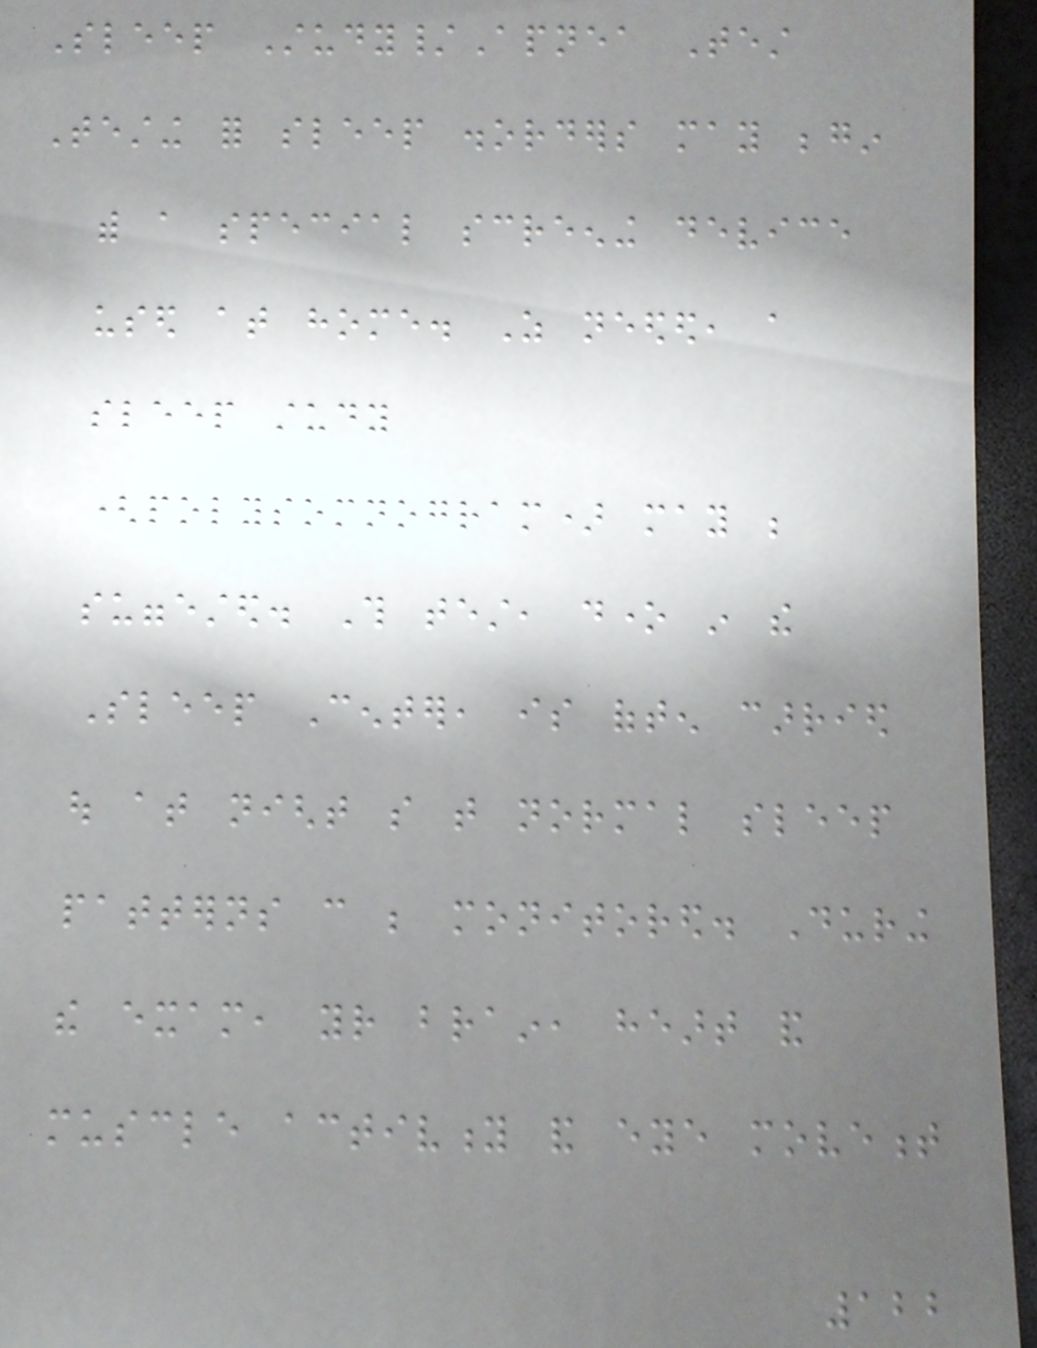Sleep Study/Apnea Test
Testing for sleep disorders may begin
with a special screening device
used at home. As needed, a
sleep study
(polysomnogram) may be
suggested. This test, done in the
Sleep Center, is often carried
out at night so that normal sleep
patterns can be monitored. During
the exam, your brain, heart and
muscle activity and eye movement
122
